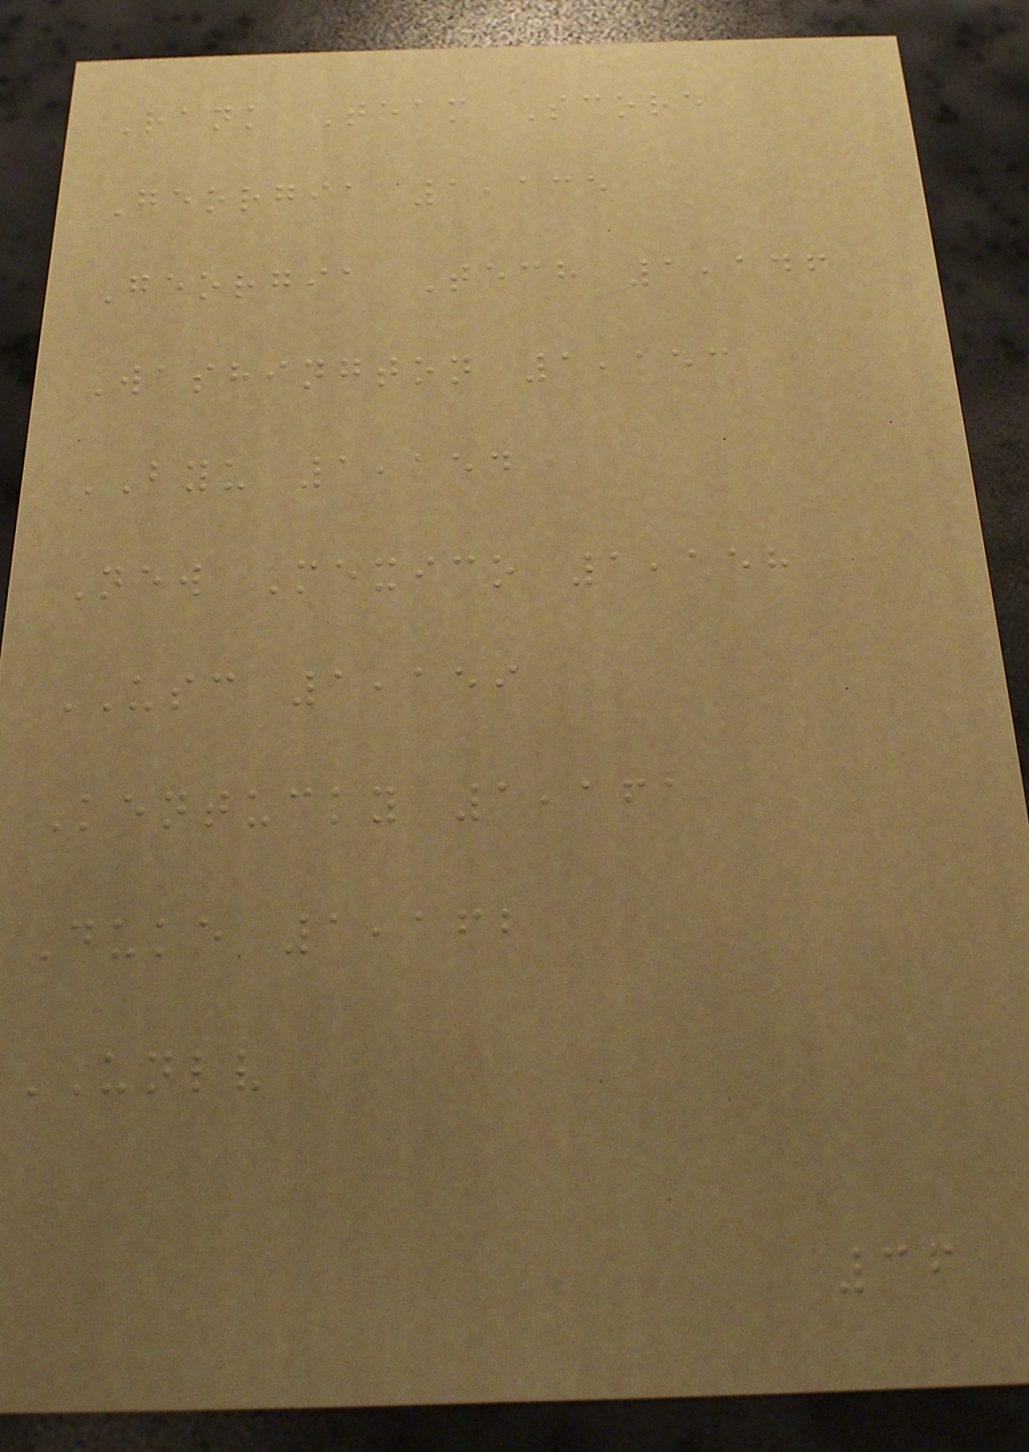Rank Team Score
Georgia 1,135
Georgia Tech 1,146
Washington 1,153
BYU 1,154
New Mexico 1,158
USC 1,159
Kentucky 1,161
Duke 1,162
UNLV
36
